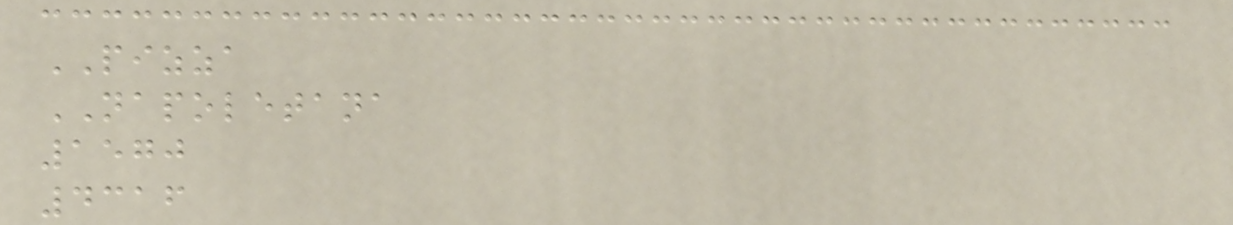PIZZA
NAPOLETANA
1570
4316
